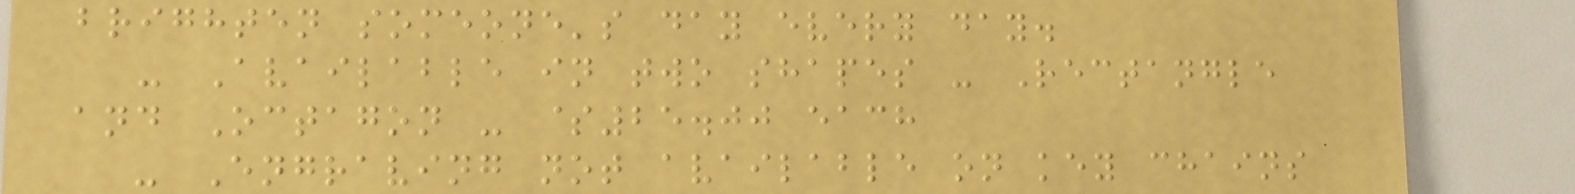brighten someone's day every day.
- Available in two shapes - Rectangle
and Octagon - $25.00 each
- Engraving not available on key chains
